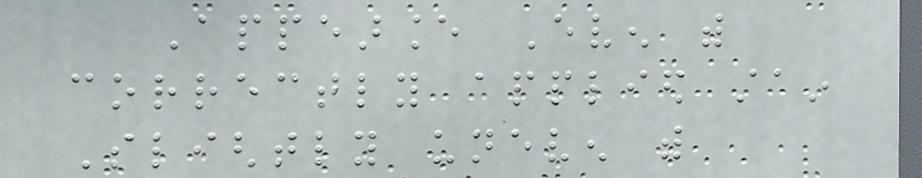Appearance Even with
correctly applied stain
Slightly uneven with
